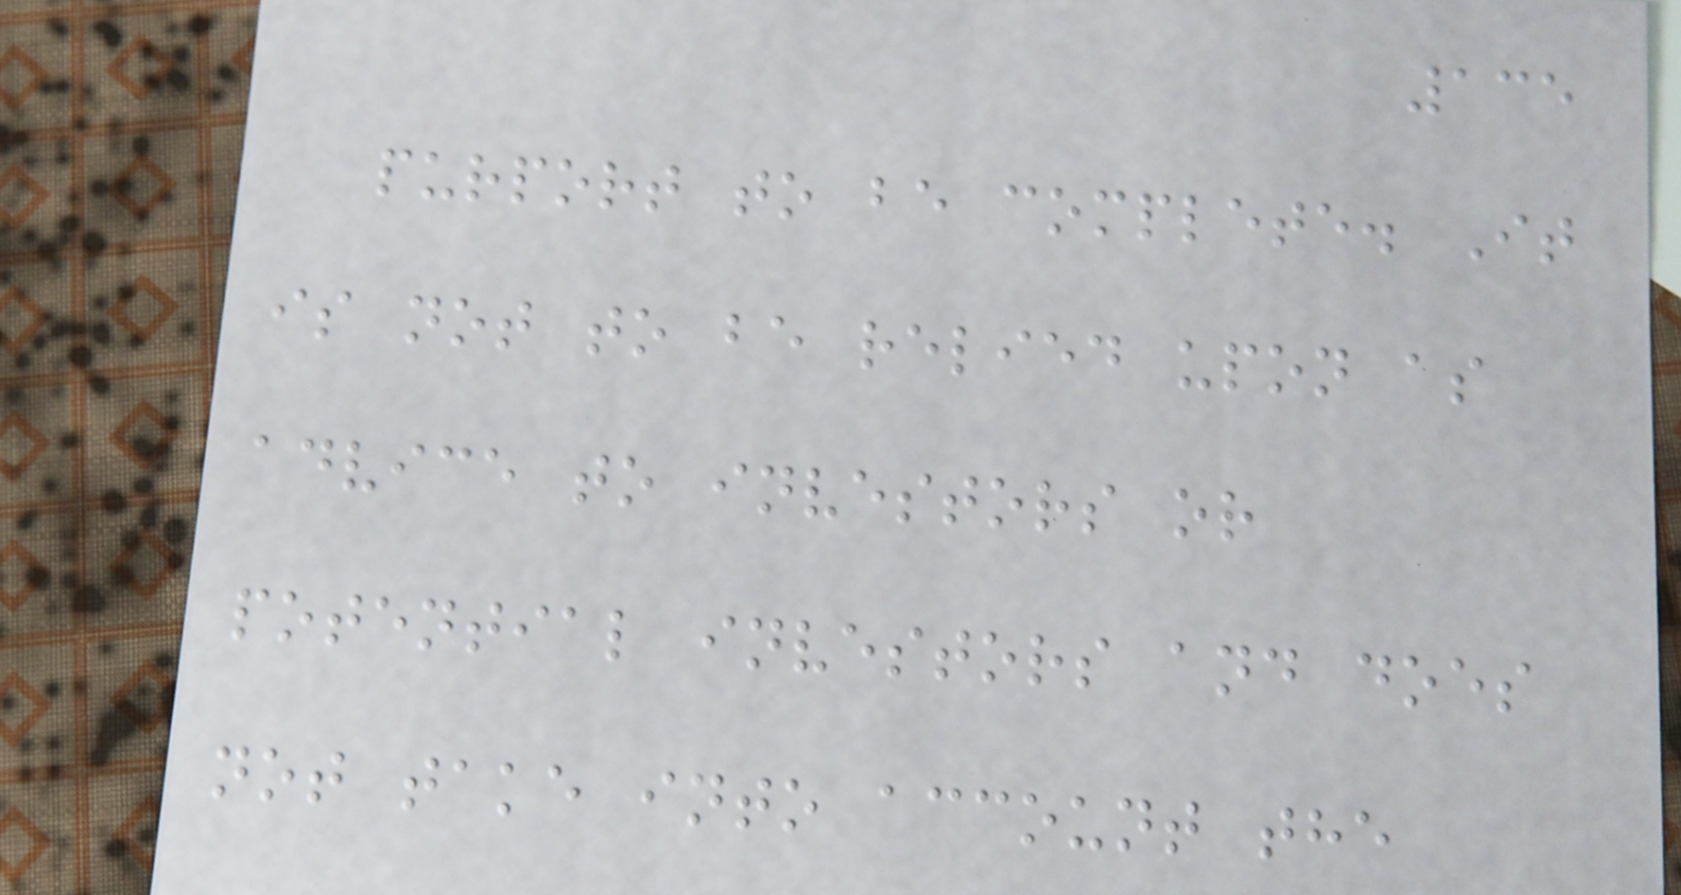135
purport to be complete. It
is not to be relied upon as
advice to investors or
potential investors and does
not take into account the
